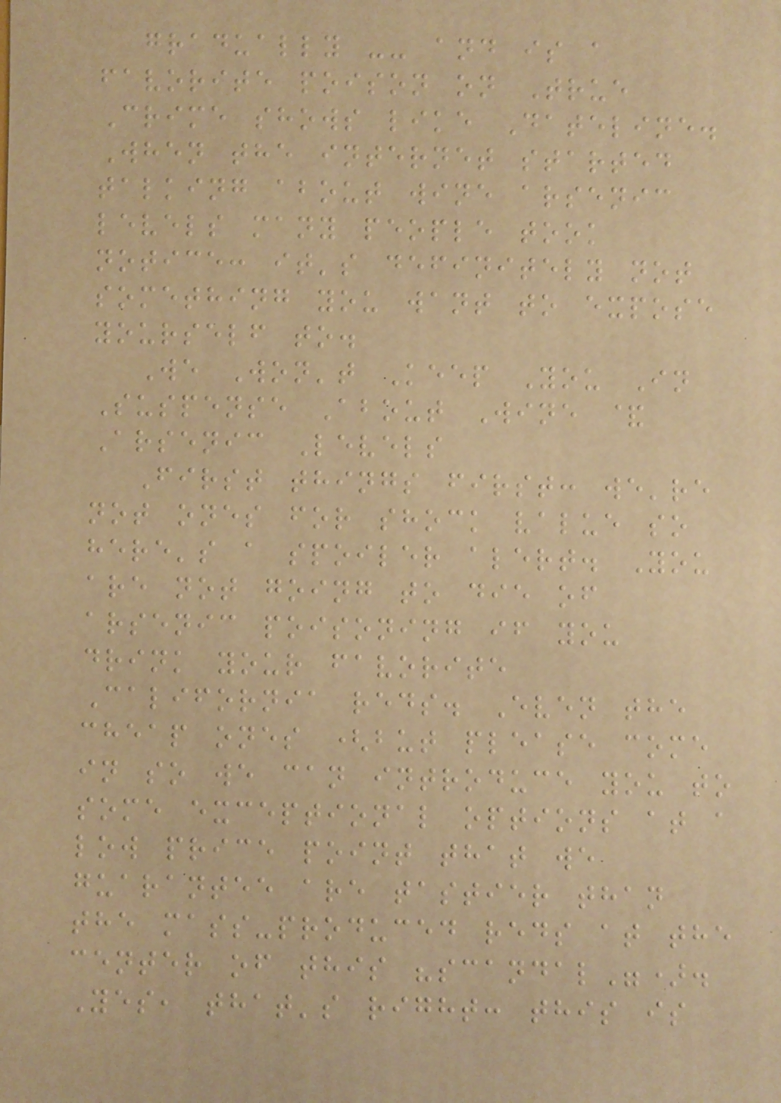gradually -- and is a
favorite poison on True
Crime shows like Dateline.
When the internet started
talking about wine arsenic
levels many people took
notice: it's definitely not
something you want to expose
yourself to.
We Won't Keep You In
Suspense About Wine &
Arsenic Levels
First things first: we're
not ones for shock value so
here's a spoiler alert. You
are not going to die of
arsenic poisoning if you
drink your favorite
California reds. Even the
cheap ones (but please come
in so we can introduce you to
some exceptional options at a
low price point that we
guarantee are tastier than
the mass-produced reds at the
center of this "scandal").
Yes, that's right: this is
